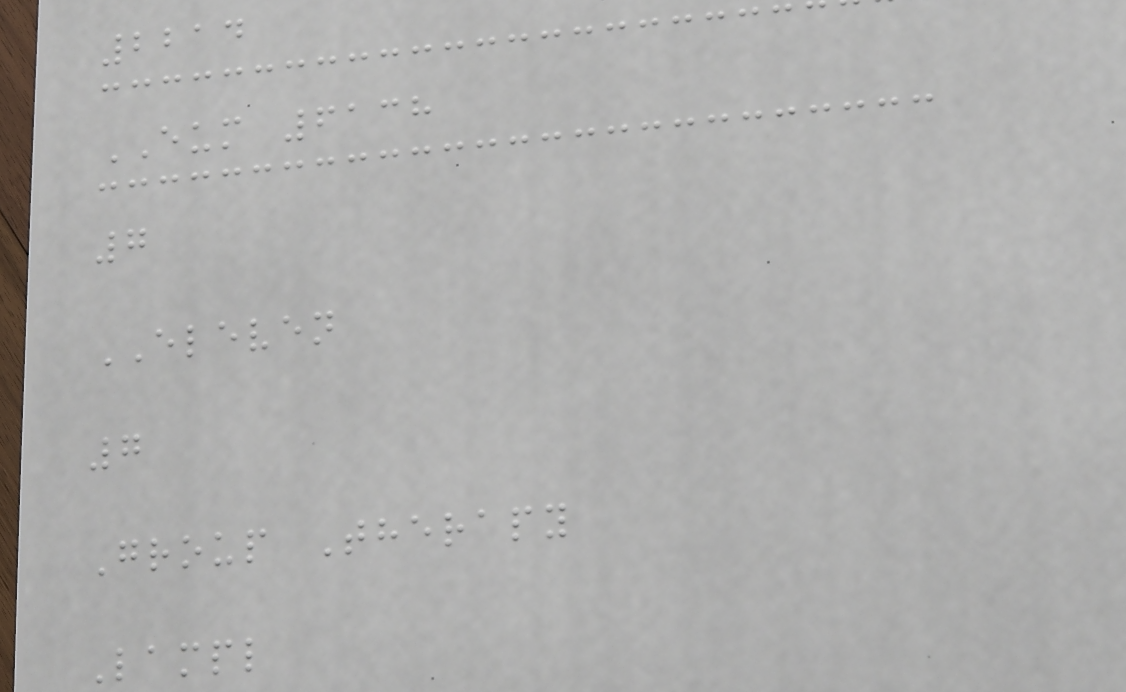2214
EUM 6138
7
ELEVEN
7
Group Therapy
Lampl
